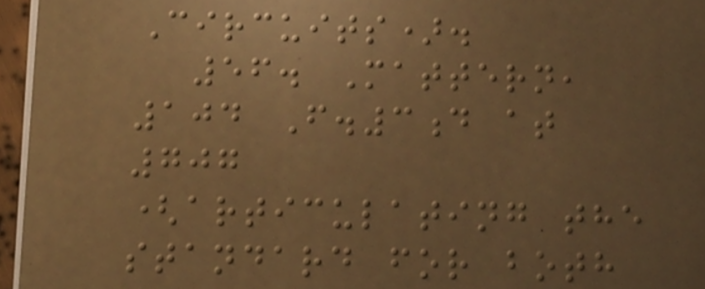Circuits).
56. Mattern,
104 F.3d at
707
(articulating the
standard for both
